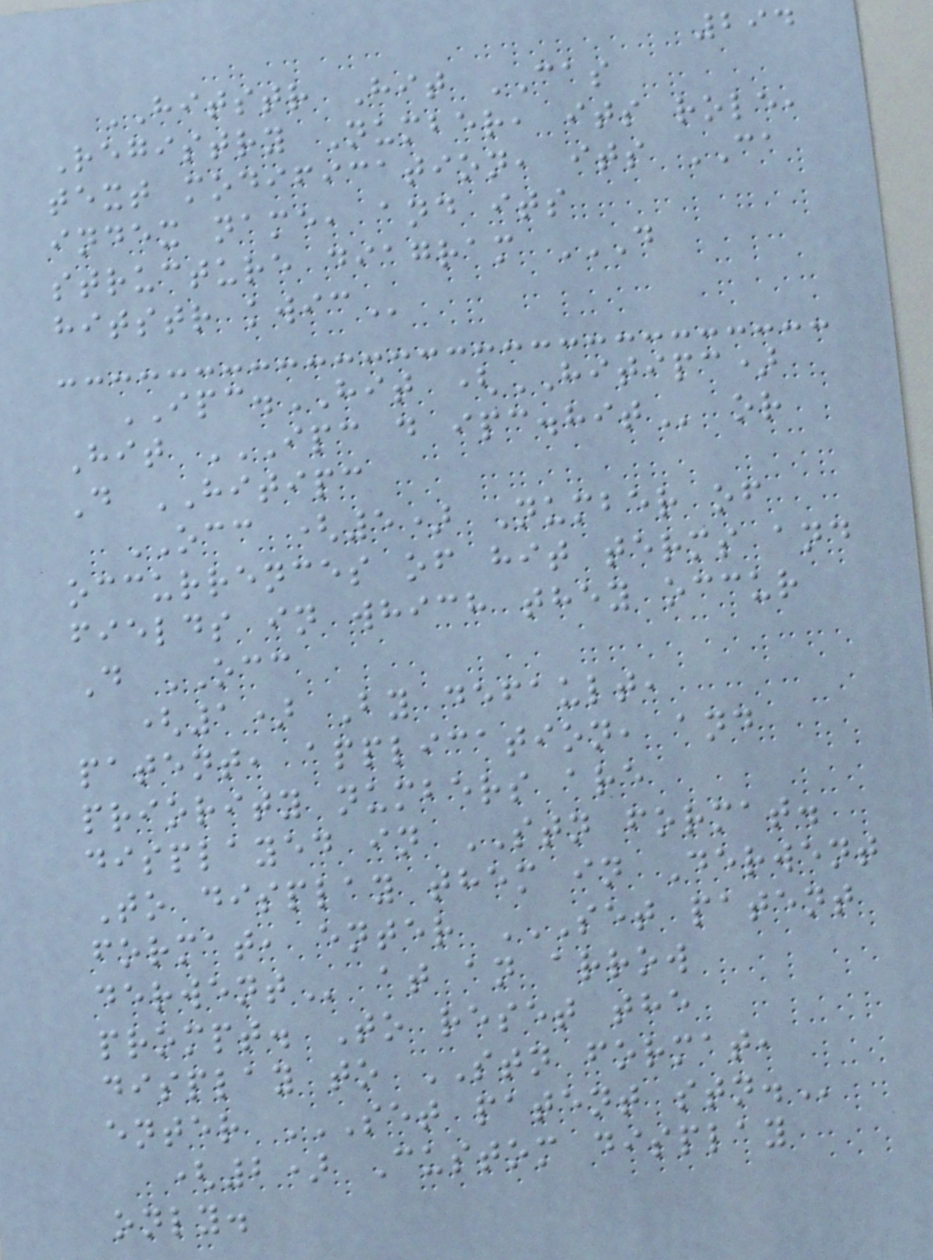294
HITSTR Hit CAS
Registry Number, its role,
text modification, its CA
index name, and its
structure diagram D
HITSTR KWIC
IPC.HIT (HITIPC)
Hit IPC D IPC.HIT or
D HITIPC
OCC (5) Number of
occurrences of hit terms and
fields in which they occur
D OCC
(1) By default,
patent, application, and
priority numbers are
displayed in STN format.
To display them in Derwent
format, enter SET PATENT
DERWENT at an arrow
prompt. To reset the
display to STN format,
enter SET PATENT STN.
(2) Custom display
only.
